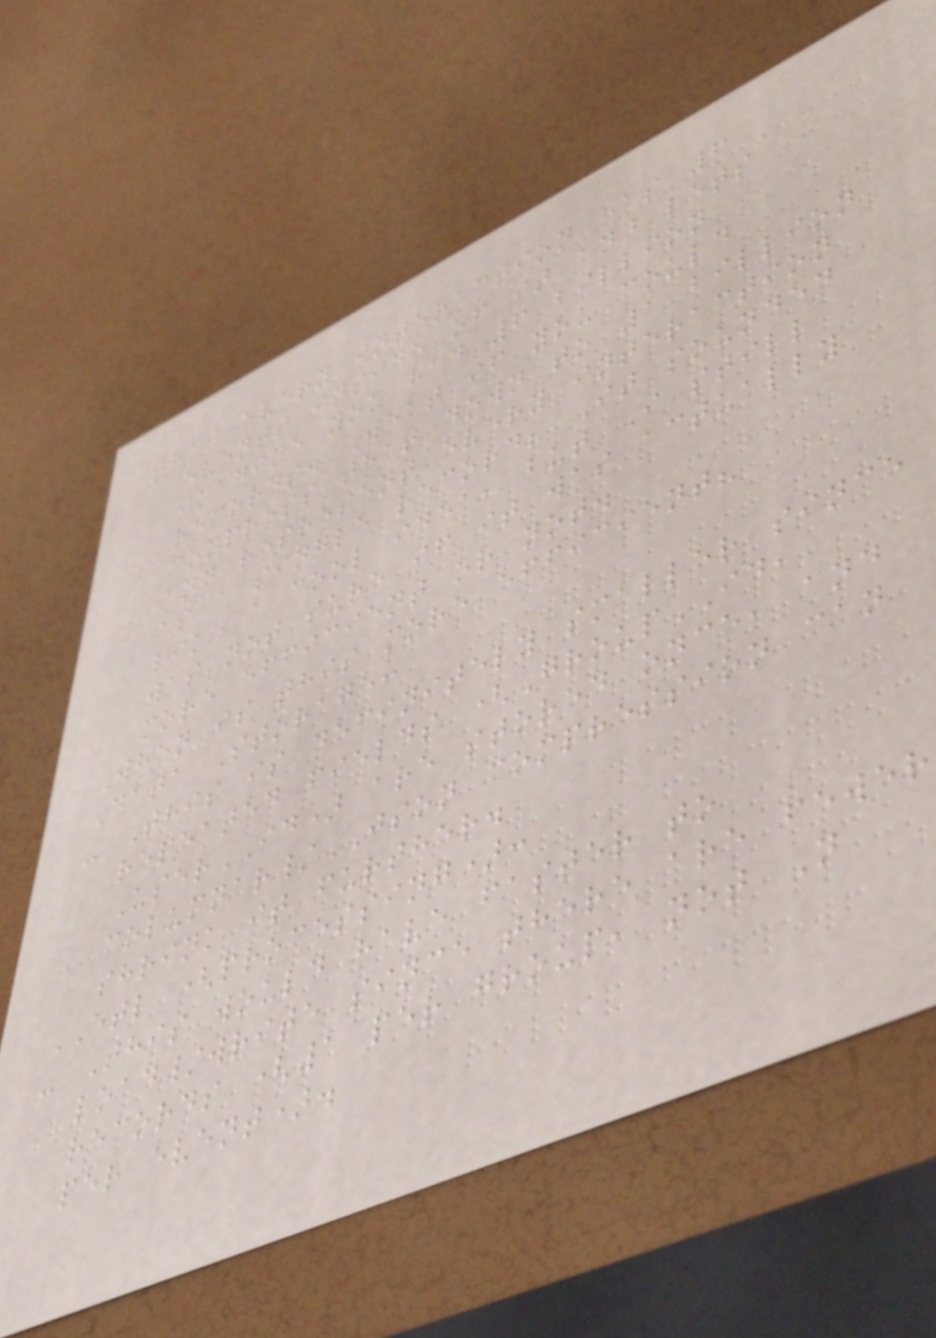that every interaction has 6
events inside of it and lets
imagine you had 6 billion
records. What if you could
compress that down to 1 billion
and represent every interaction
as a single record? It sounded
like a cool idea, but I still
was not sure if it was actually
more efficient or not.
When is this more efficient?
Data Storage:
- This is definitely smaller since
repeated fields (GroupID,
UserID) are stored once, and
columnar/JSON compression can
shrink it further.
ETL (processing):
- This would have faster to
load/write since there are fewer
records (1 per group, not N
per event).
